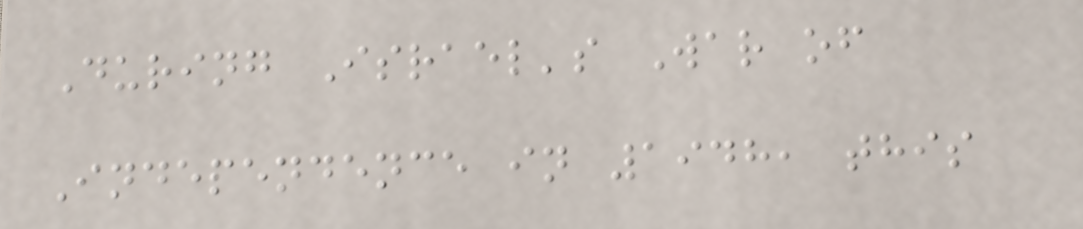During Israel's War of
Independence in 1948, this
